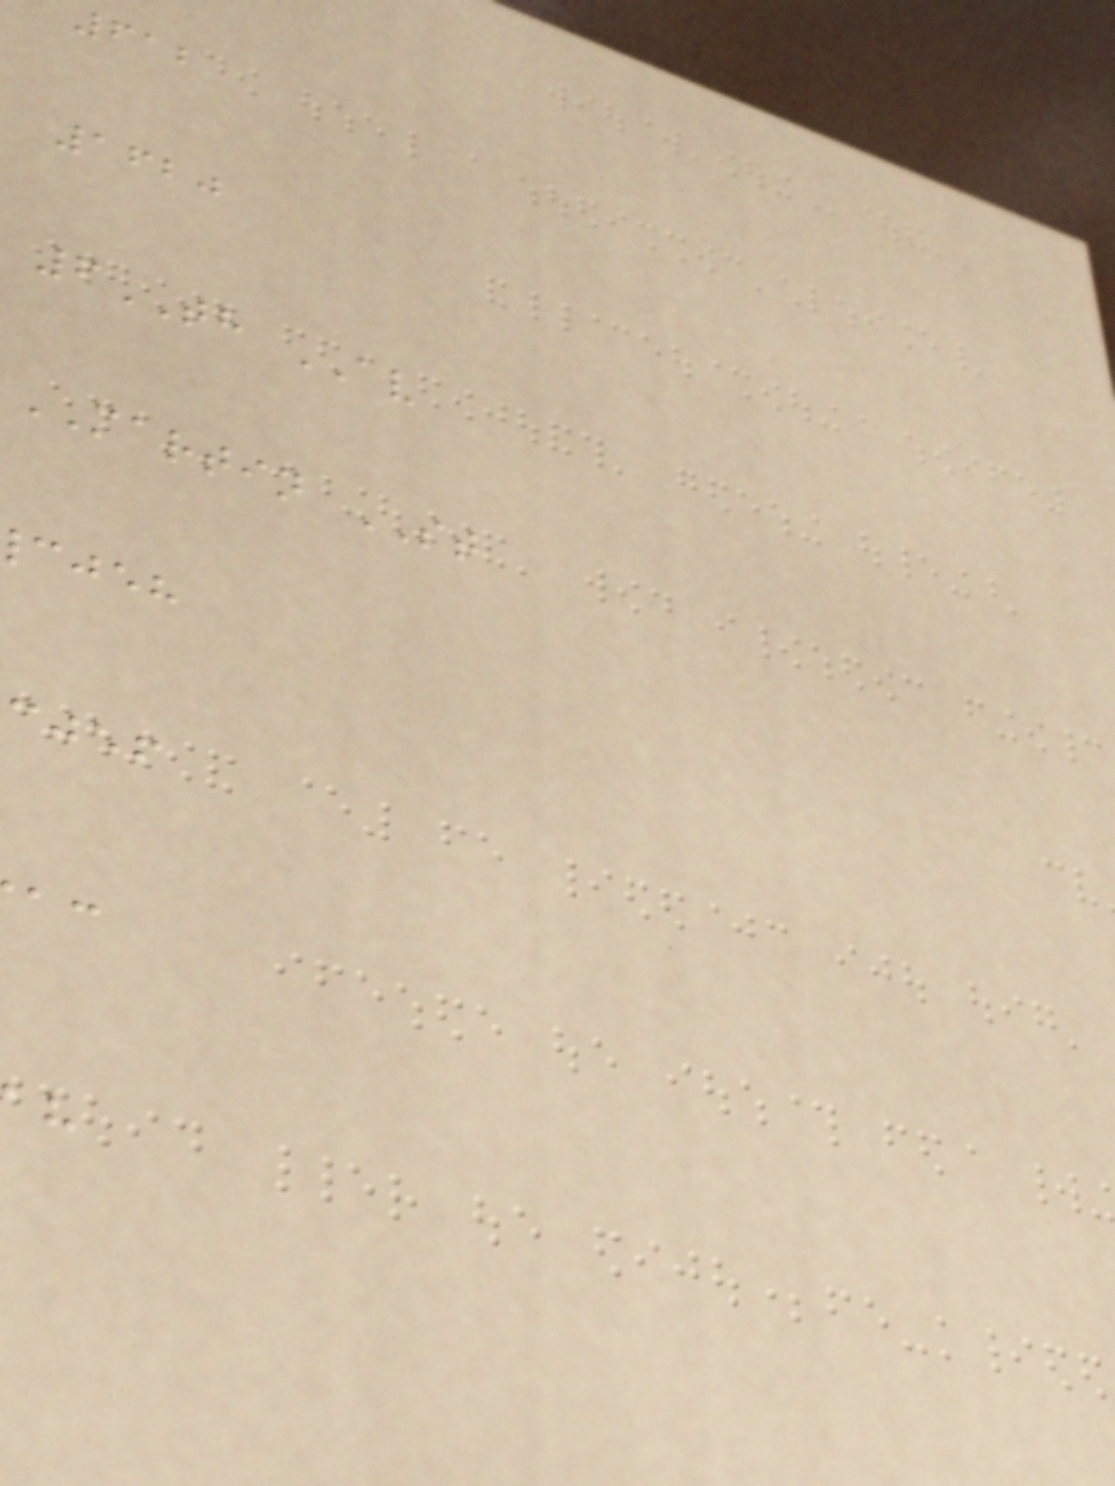612
1620
6TH AV
MARTIN ST
cjeh
cjef
